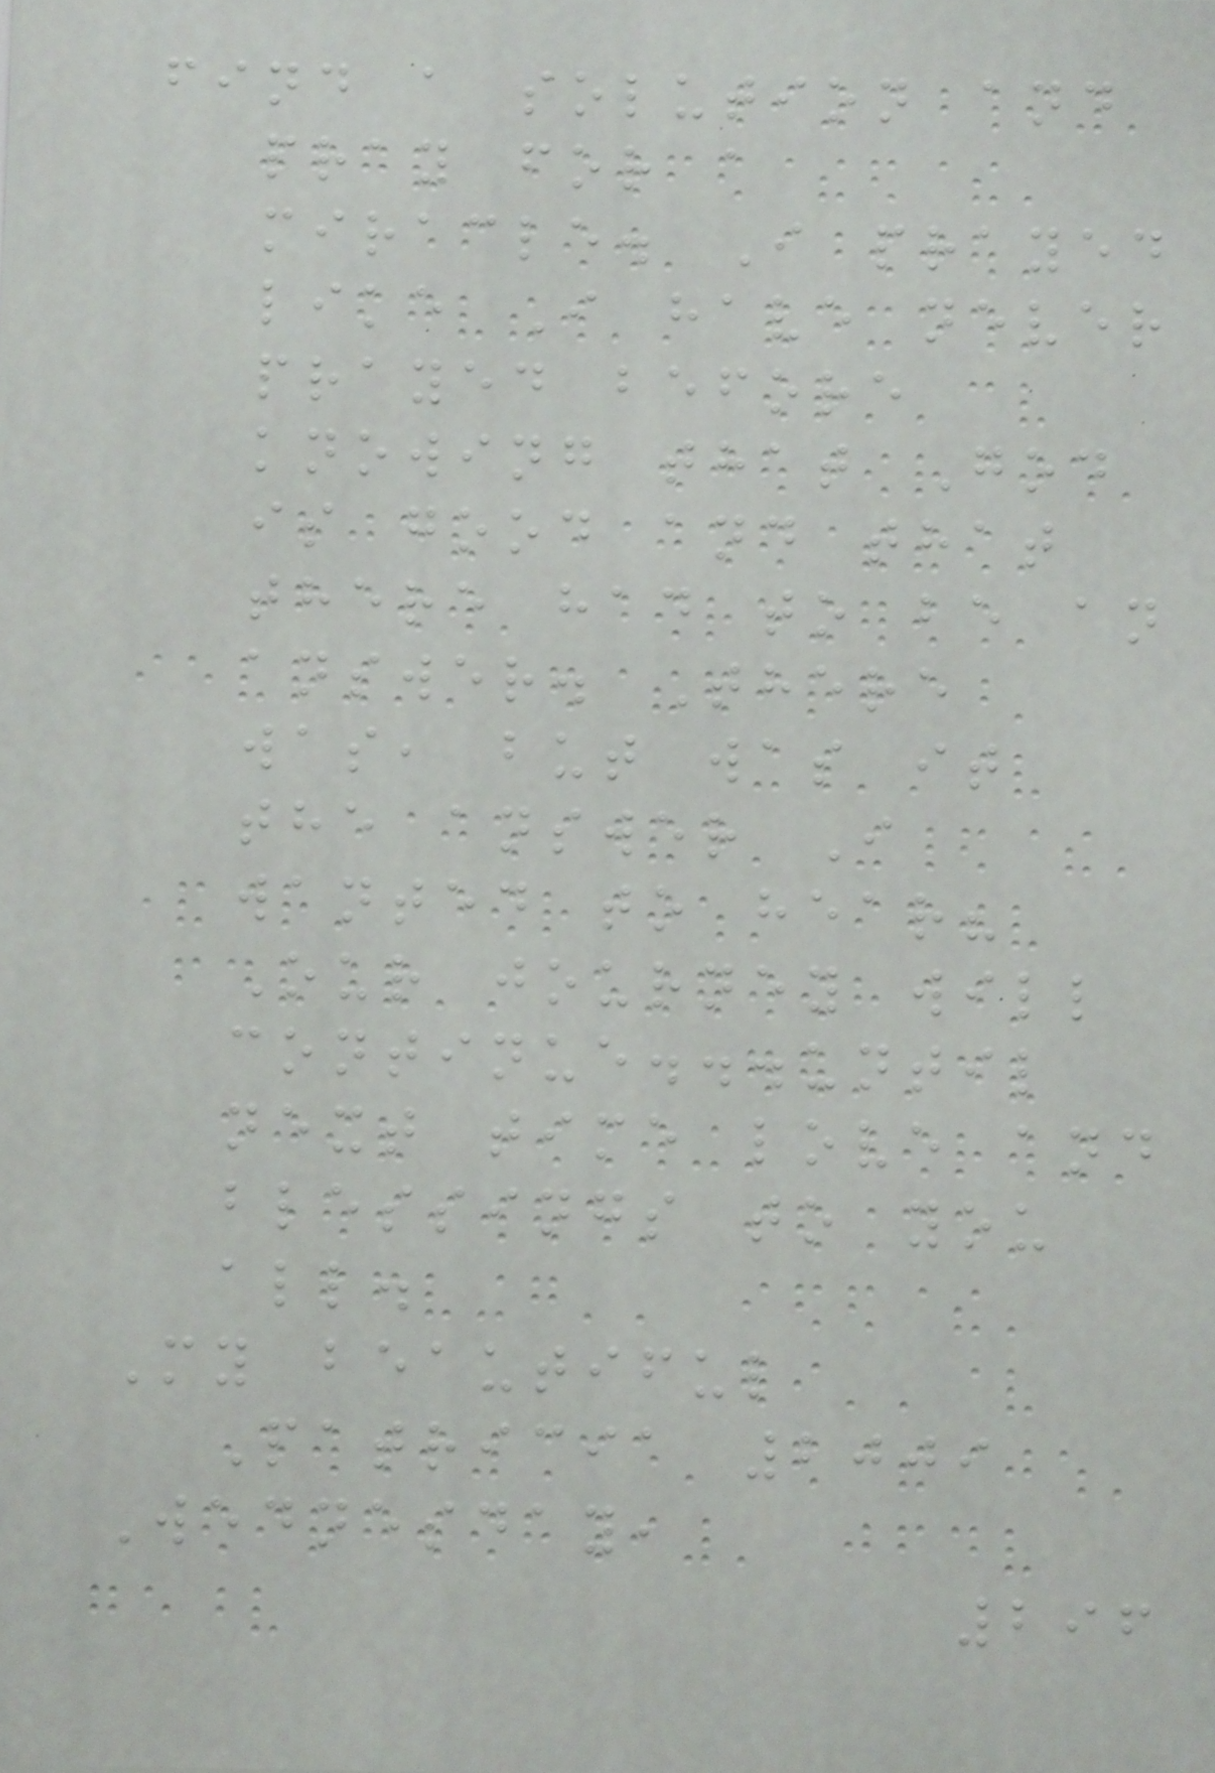find a solution and
pray for a
miracle. I prayed
like I have never
prayed before
knowing that God
is good and that
there had to be an
answer. There
was, but was it
the answer I
wanted to hear?
Our journey will
continue...until
next time love and
blessings to you
all.
My beautiful
Patricia 2009
Wednesday,
296
